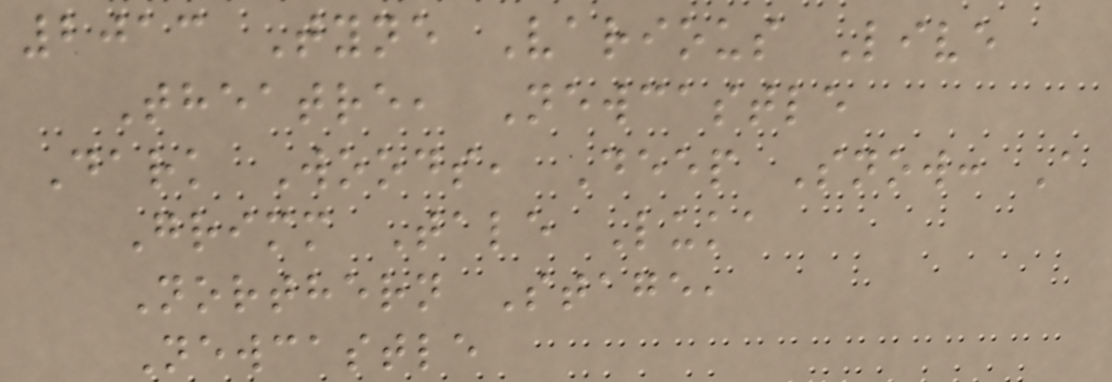2013 Tyne Various Live
Theatre, Newcastle
Dark Woods, Deep Snow: A
Grimm Tale Luka
Northern Stage,
Newcastle
